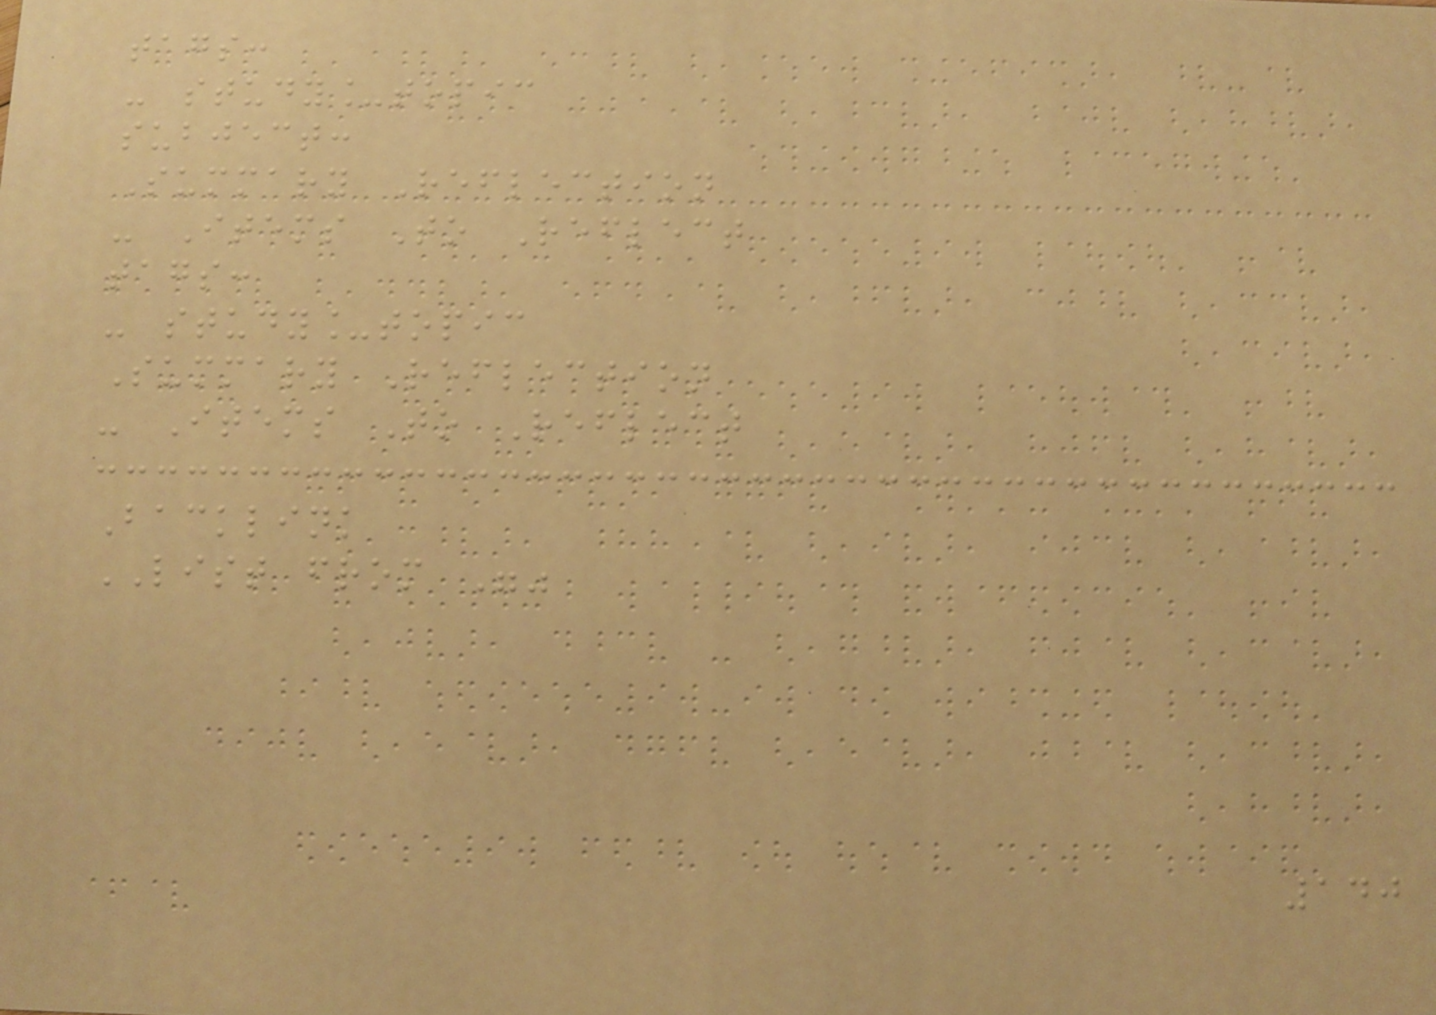tags:
- study_topic
subject:
Summary Reflection
- Items To Reflect
tags:
- study_topic
Summary Reflection
- Items To Reflect
Backlink
LIST from ""
140
